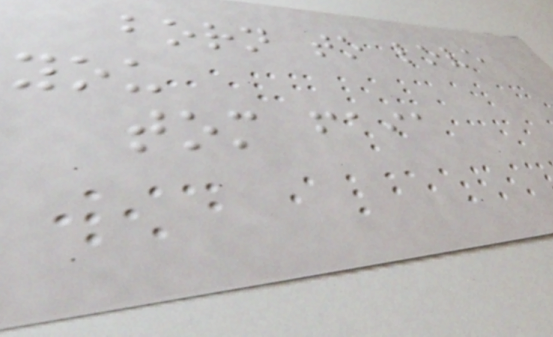born to love
you
tom faia
